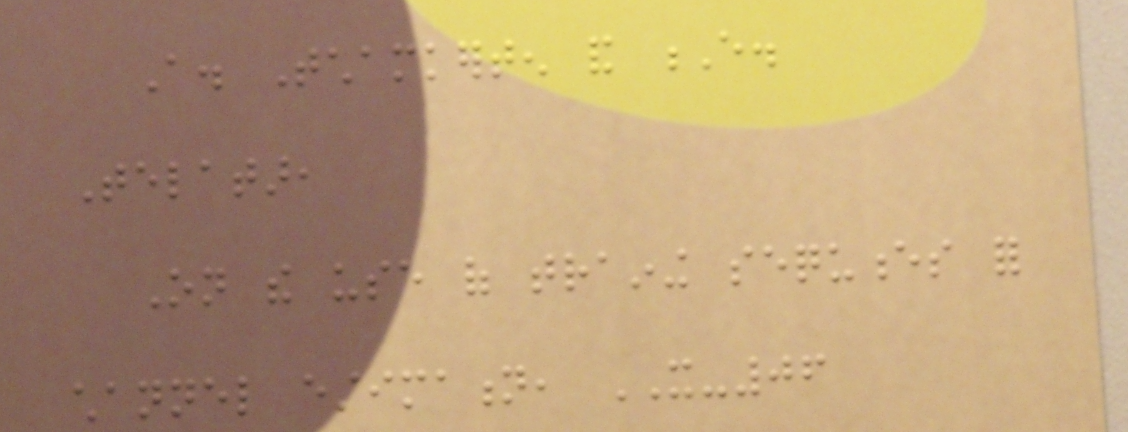A. Tchamkerten and E.
Telatar,
On the use of training sequences for
channel estimation, IT-06
